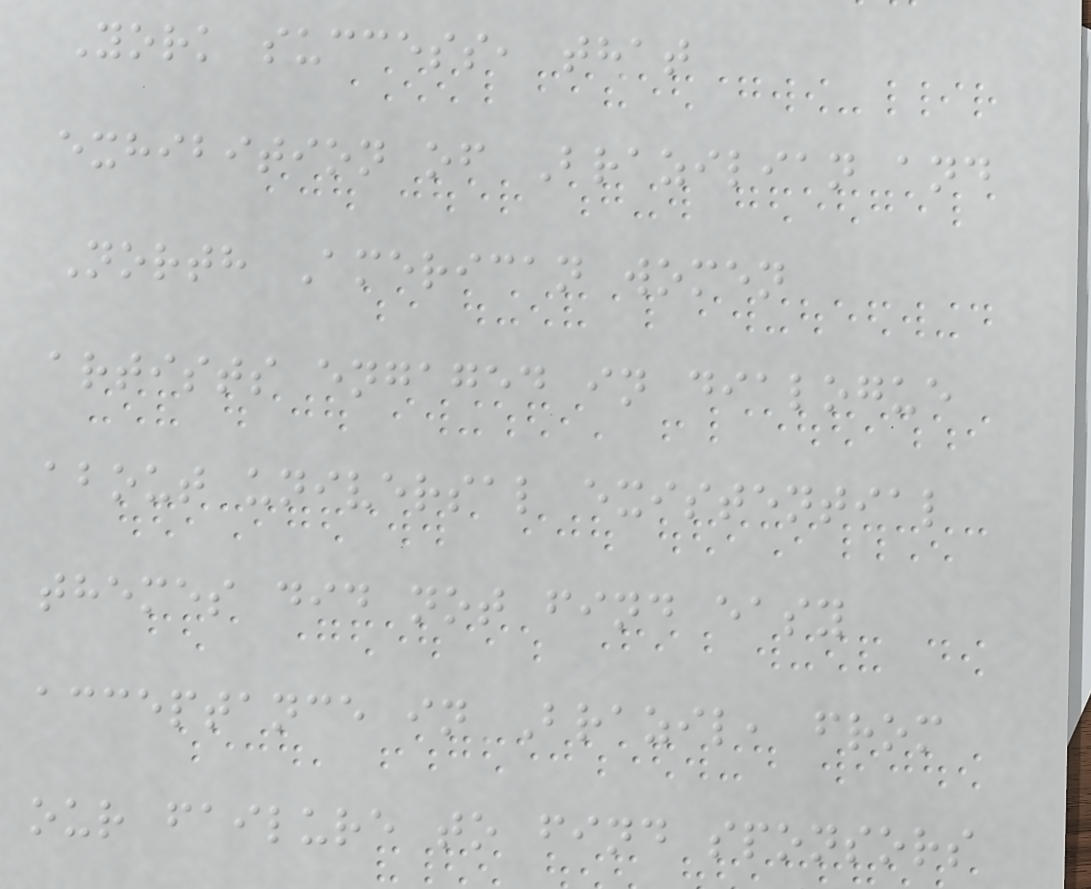York success, that
exhibition of Brazilian and
North American women
artists engaged in dialogue
about universal existential
themes did not find easy
acceptance in Brazil, from
our failure to find sponsors
